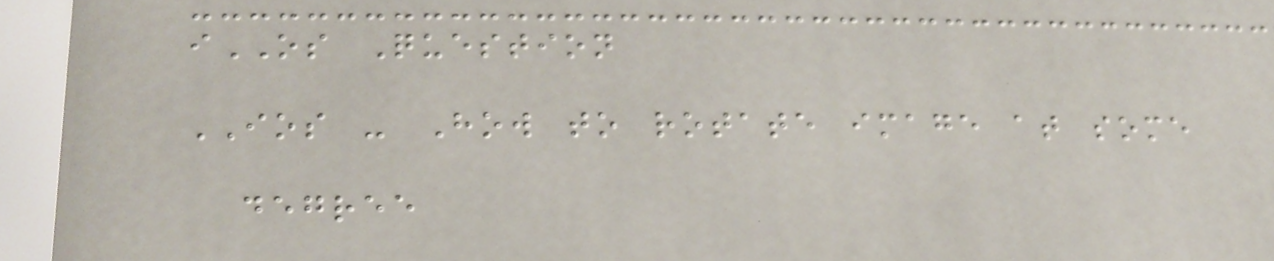iOS Question
IOS - How to rotate image at some
degree
